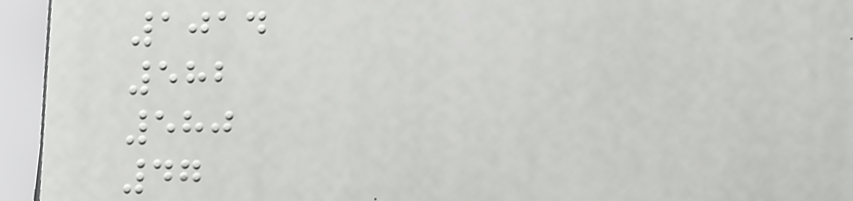1014
582
580
47
